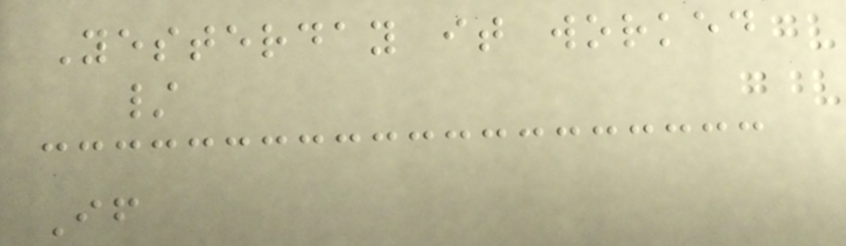Yesterday it worked
/
If
